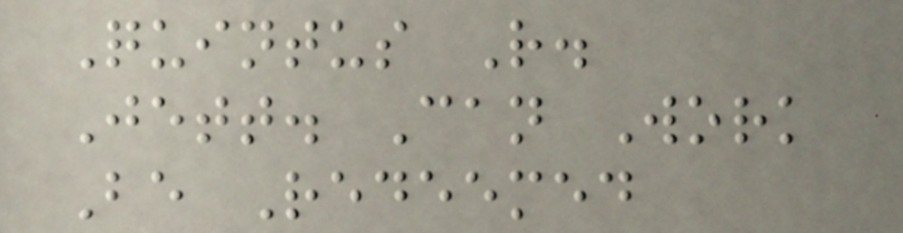Quintus R.
Jett. Can Work
Be Redeemed
